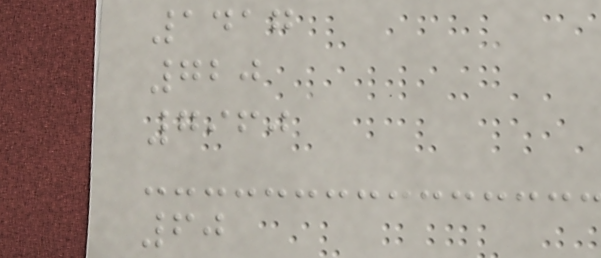1417
720
7960
60
